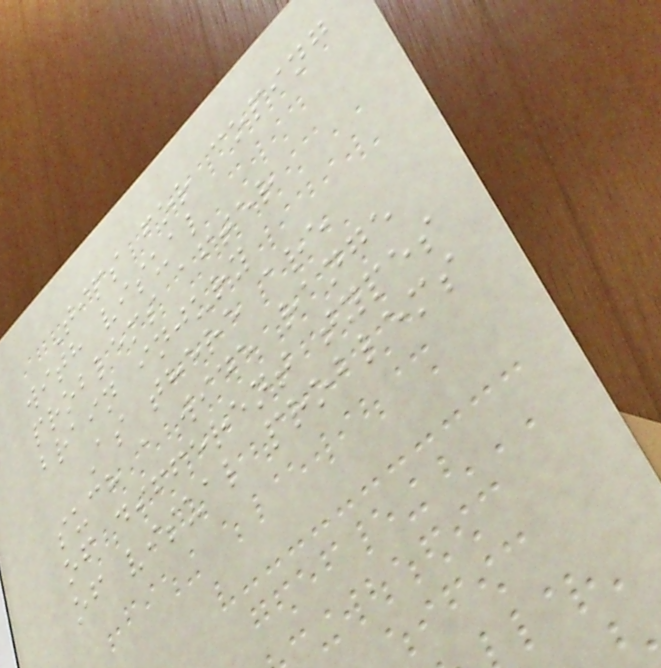Tips for coping
with visual
problems after
brain injury
As there are
such a wide range
of different types
of visual problems
